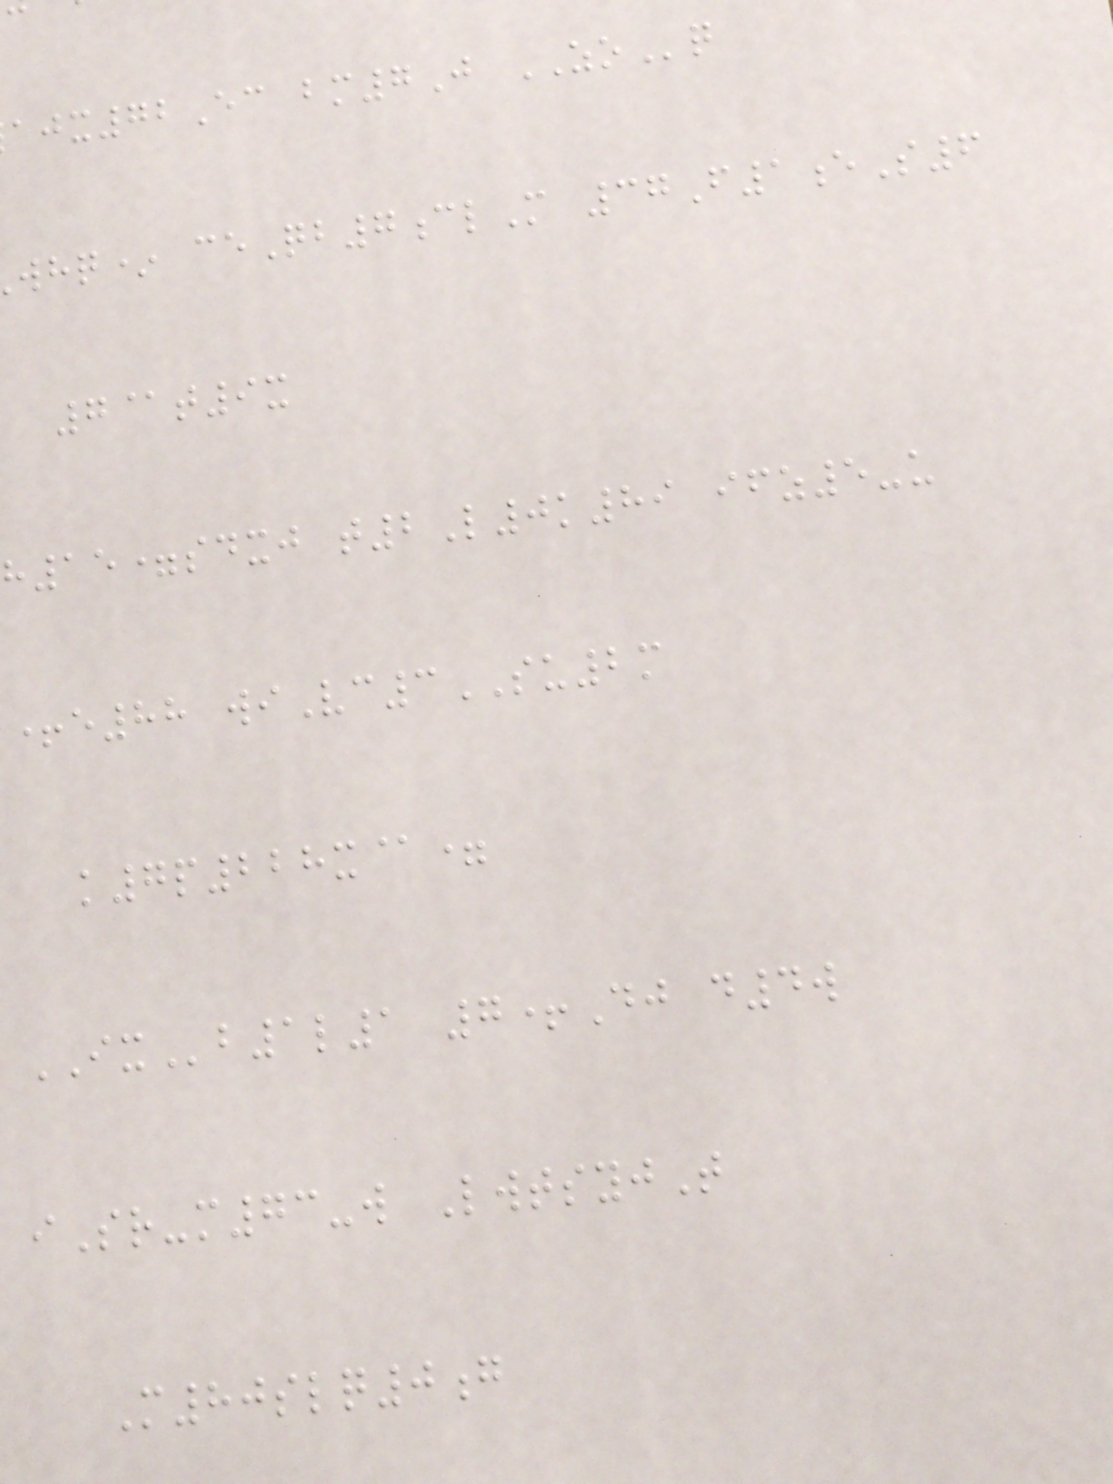x72Ec bm7J ZOq
whq* ceQb7clM 37F1eS6
7@t9x
h15=sdxj t2L0k89 ifz5-u
+e88 wiVc3SU2m
k7p228x@=
IXb1l1 7+Dj d4w
iSr-m73-w LwtsyjT
M80slq0g
